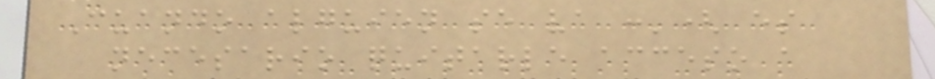Cuando alguien se va :'( es
necesario quitarle acceso a
